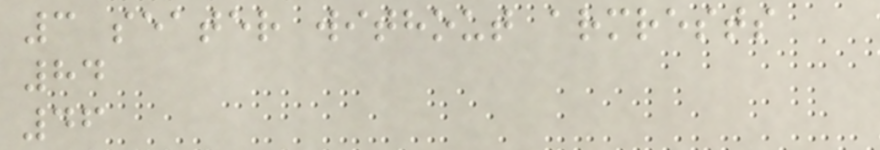3 seater without armrests
84
46
